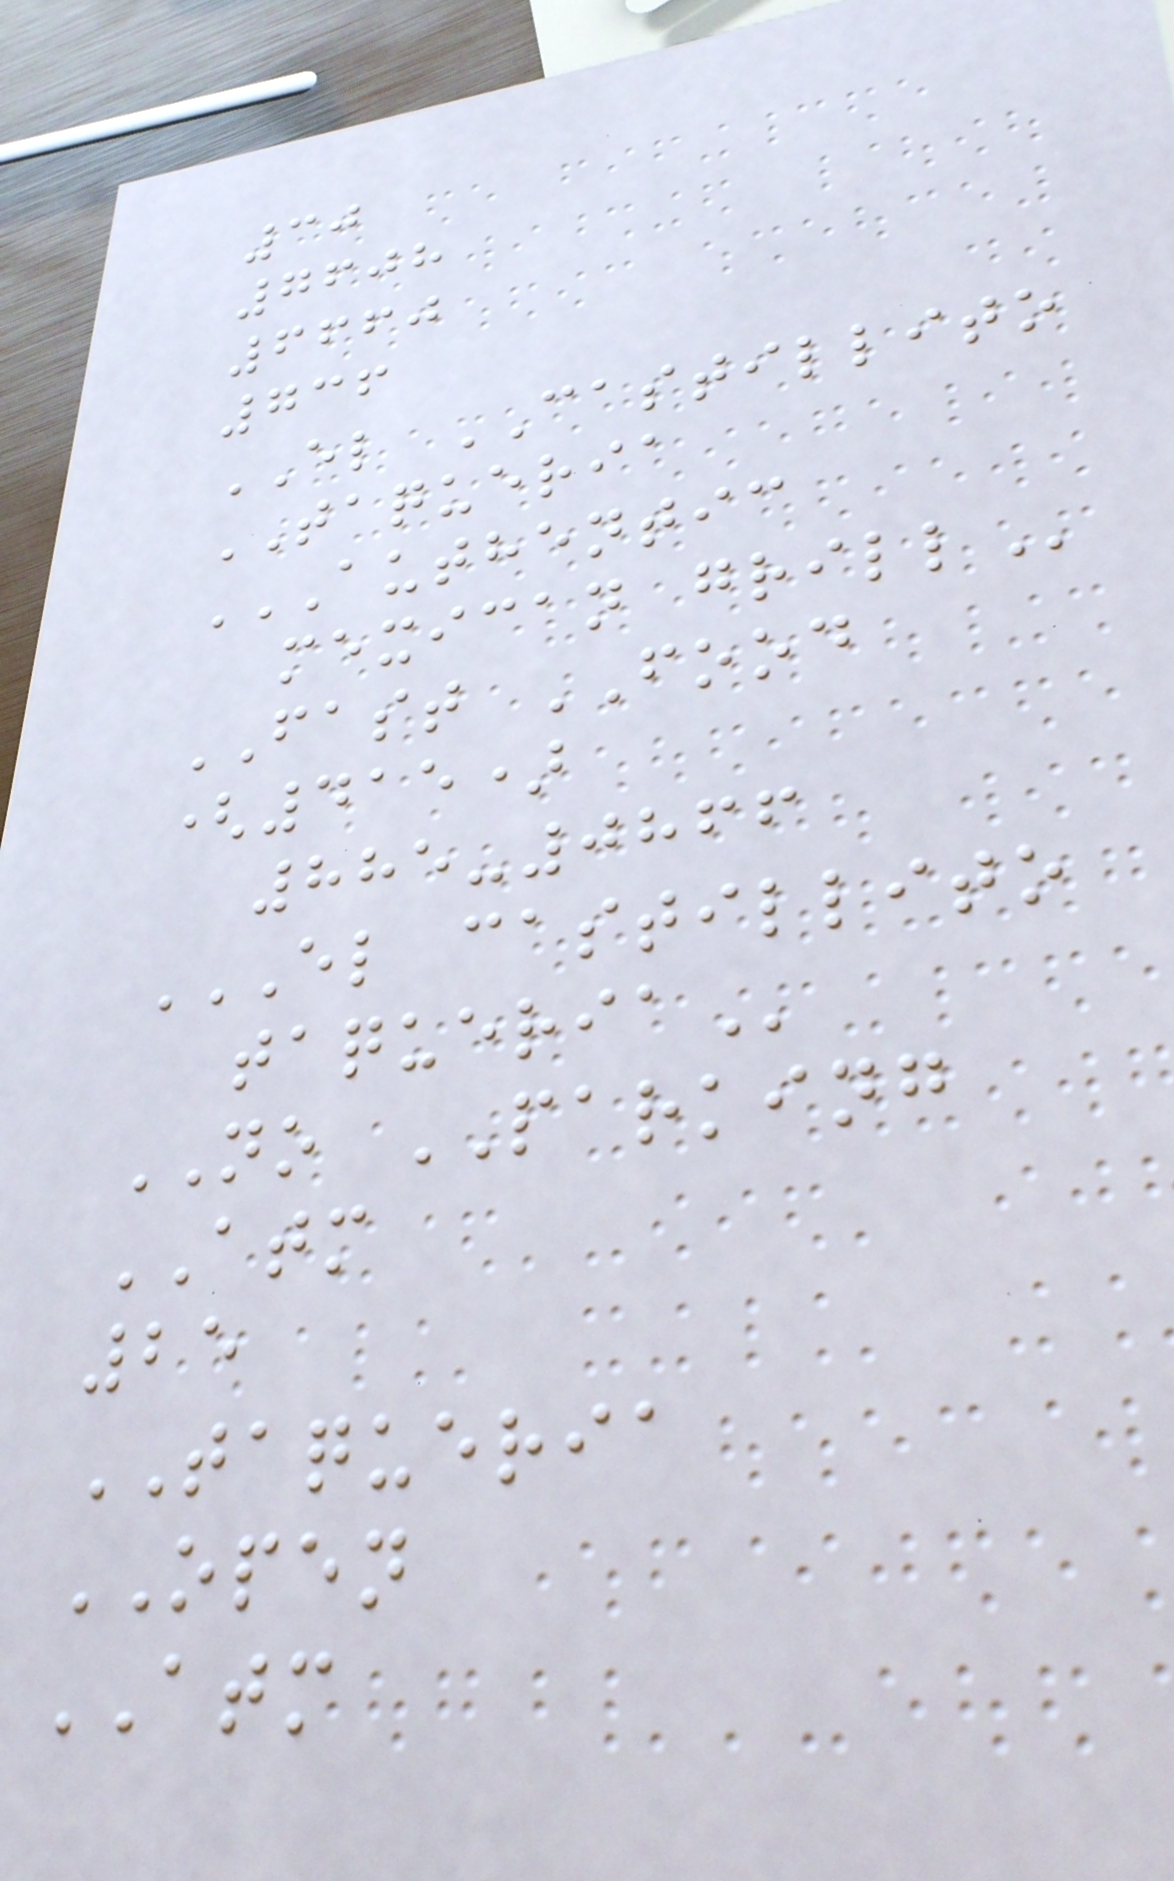30
7608
6660
736
EL CASTILLITO
TAQUERIA
AUTHENTIC
MEXICAN GRILL
FAST FOOD
(415)
885-0866
EL CASTILLITO
TAQUERIA
NO PARKING
ATM
25
TAQUERIA
OPEN
ATM
